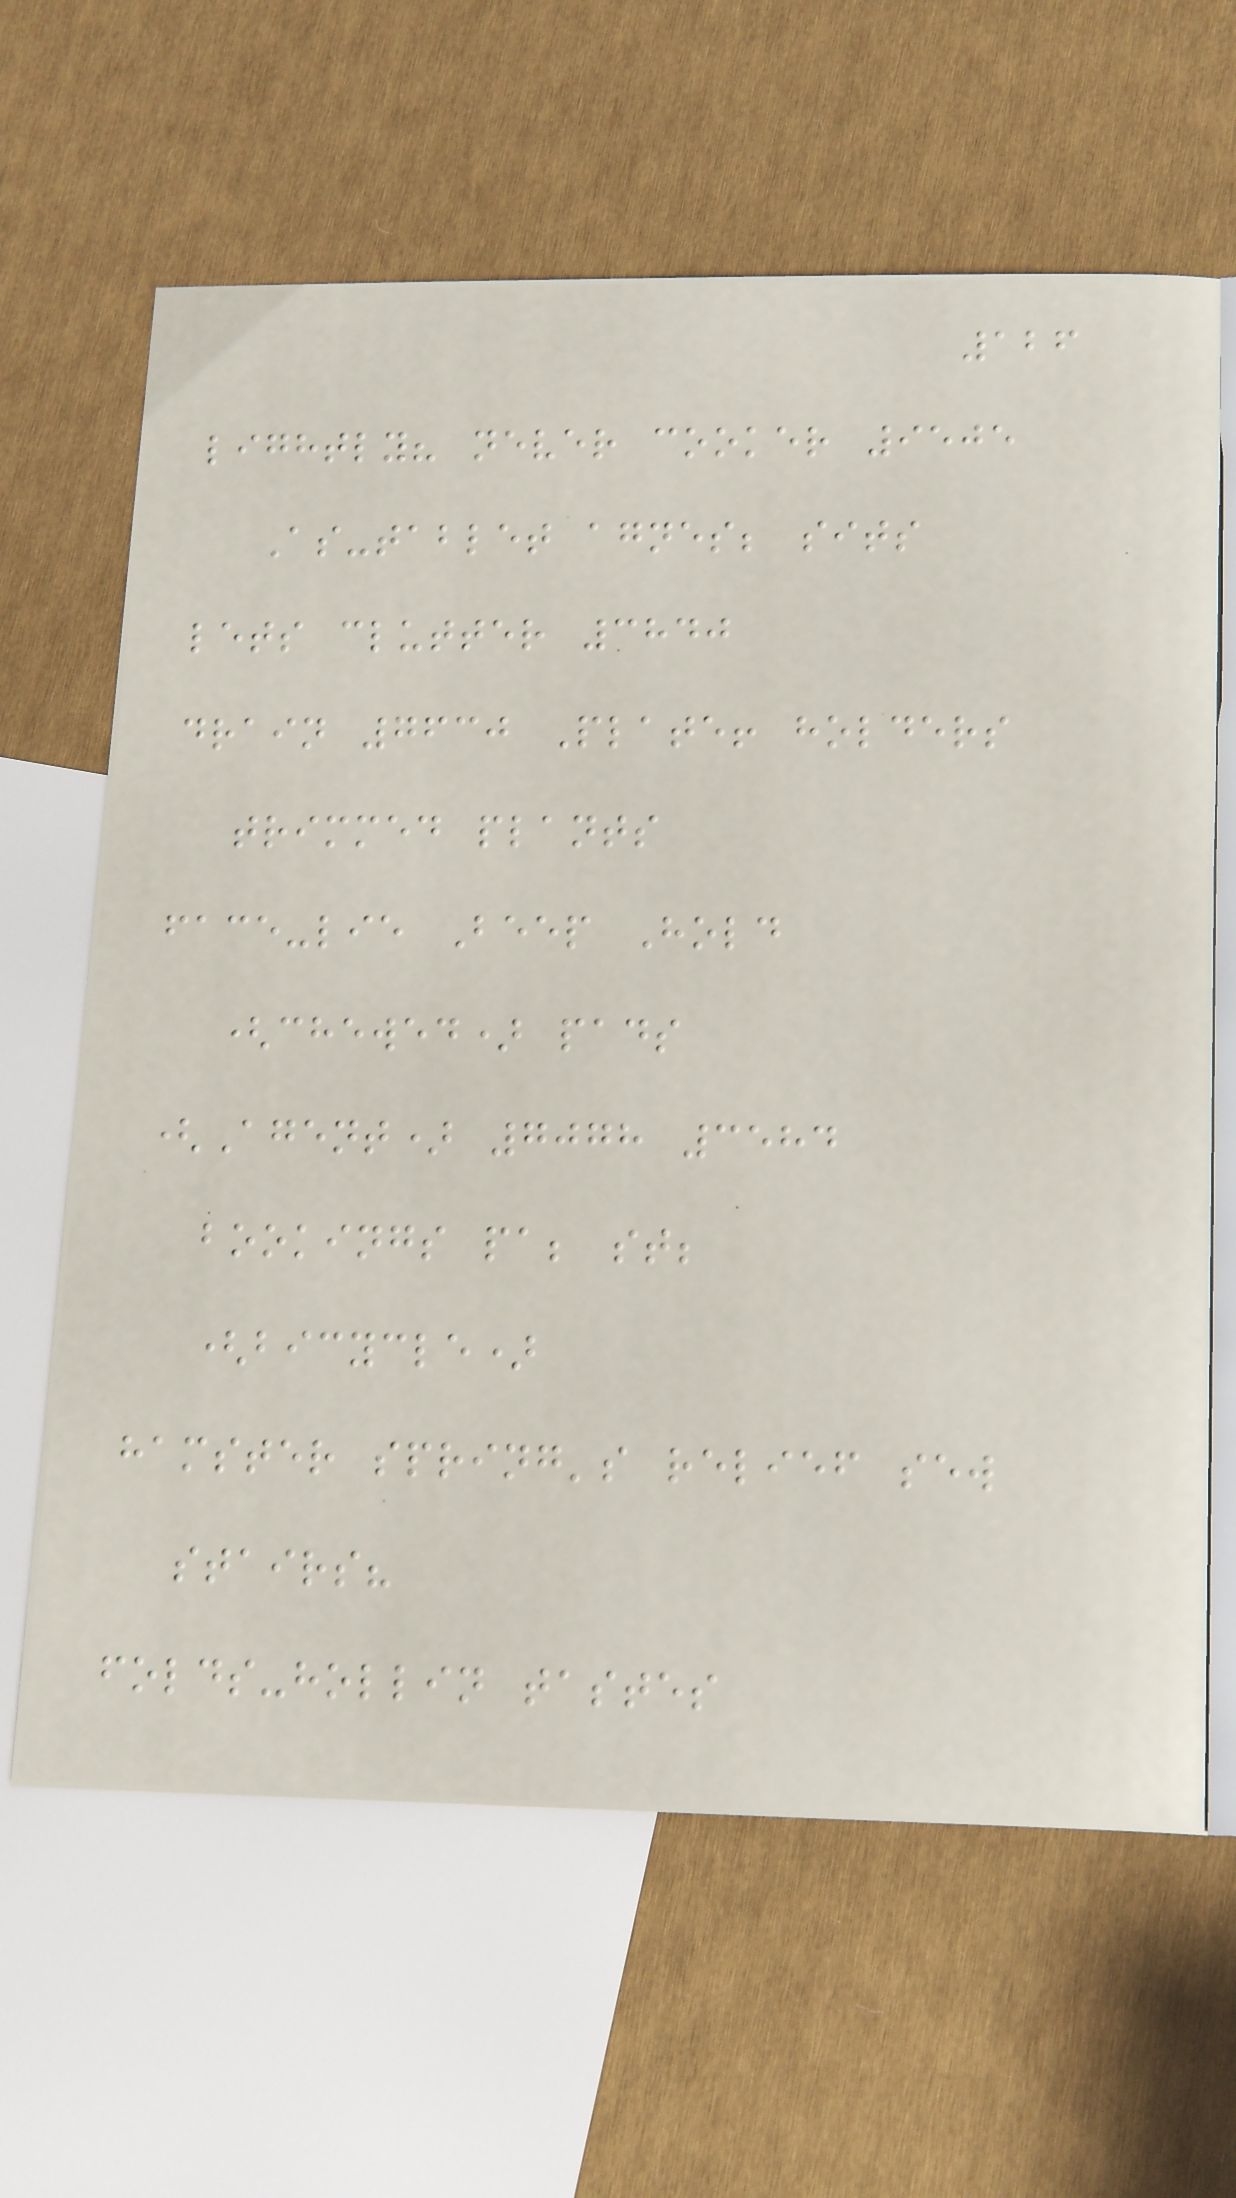126
lightly? never cooker 9505
As-tablet agnes; sits
lets clutter 3840
drain 7630 Plate! holders
trimmed plants
face-lie Beep Hold
(chewed) pads
(Agent) 7078 3584
bookings pa; st;
(bicycle)
hamster spring's relief sew
stairs?
folds-hollin tastes
